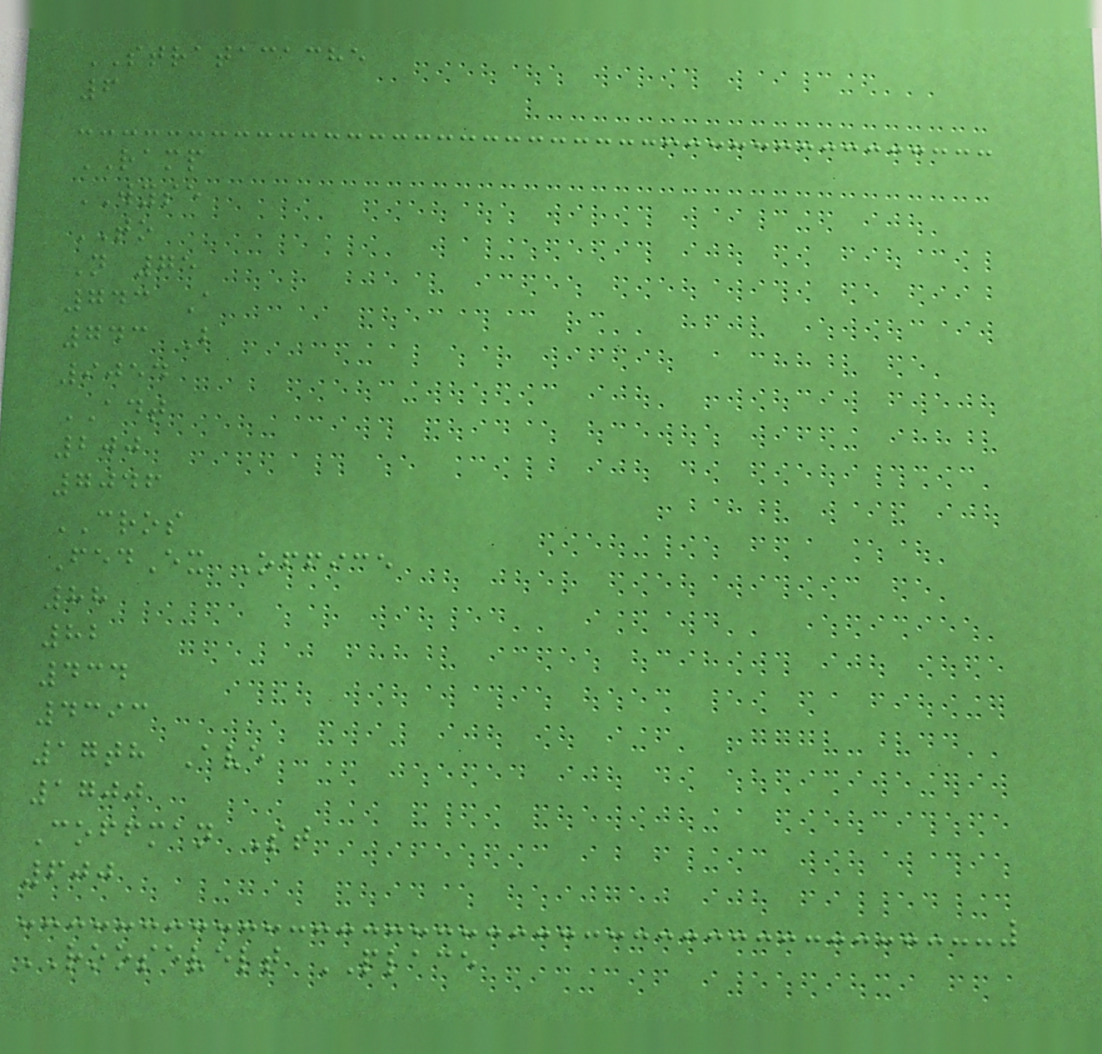STRATACACHE
6
RAMP
WYSE
TO
N 75
743 A
743 B
9054
ADT
200
7046
CROS
FedEx Office
88
82
434
4393
17th Ave
1700
Coffman St
600
ROOSEVELT PLACE
